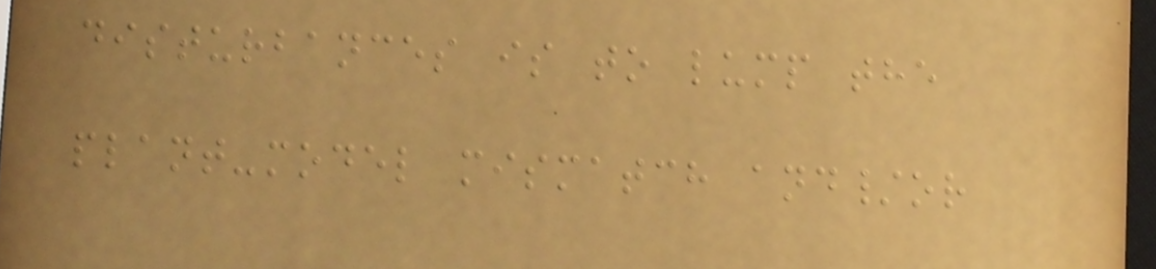disturbances is to lump the
plant-model mismatch and/or
